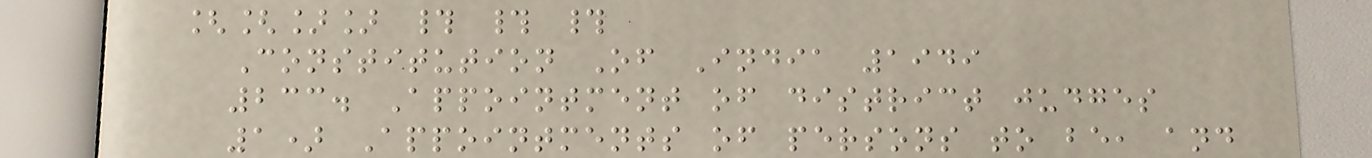[[]] # # #
Constitution Of India 1949
233. Appointment of district judges
1) Appointments of persons to be, and
